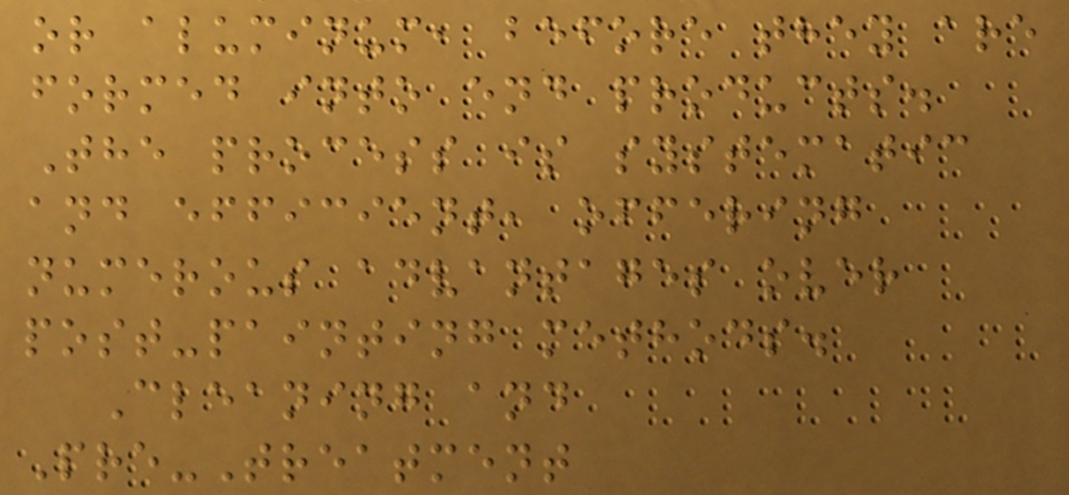or aluminum, before they are
formed into end products.
The process is systematic
and efficient, offering
numerous advantages over
post-painting methods.
Cleaning and
Pre-Treatment
